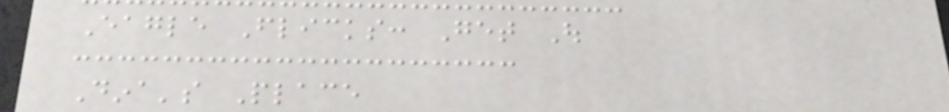Eagle Flicks: Get Out
Dina's Place
